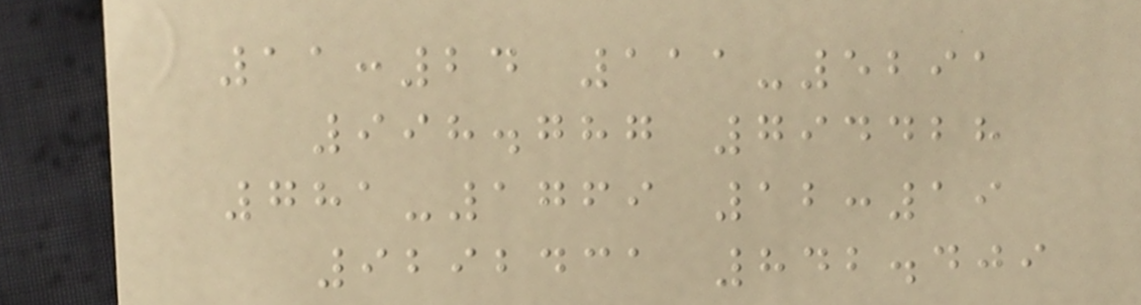11:24 111-5291
998.787 794428
781-1769 12:19
9292431 842.409
